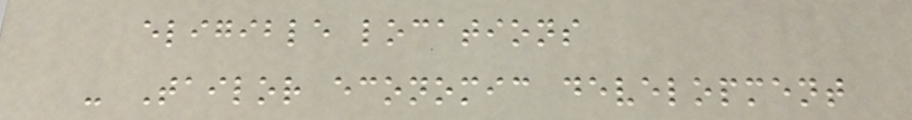eligible locations
- Tailor economic development
